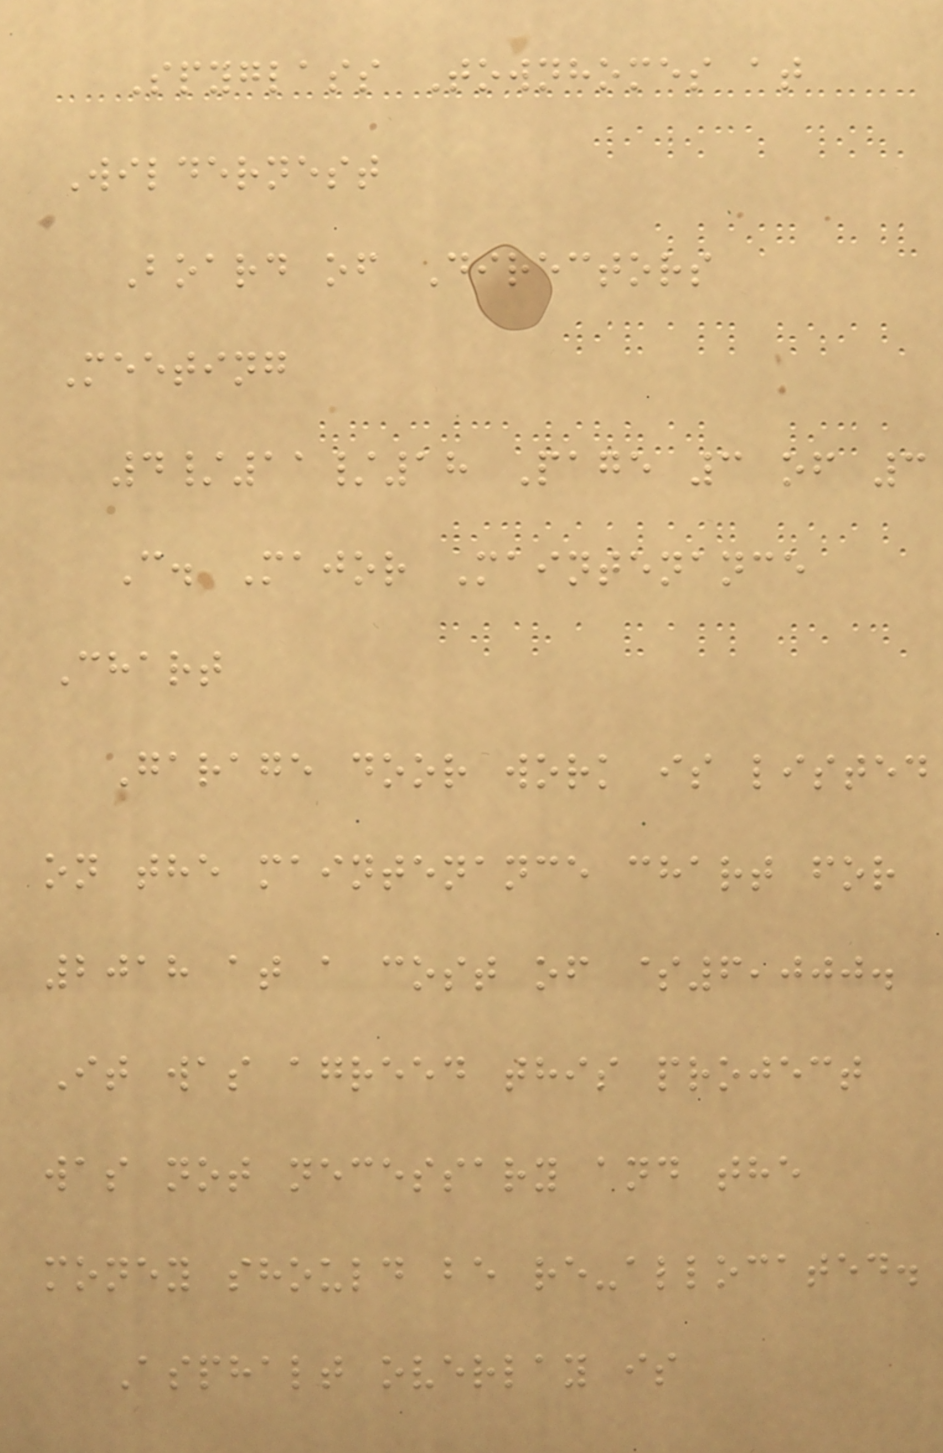Spyglass Townhomes at
Wildernest
Board of Directors
Meeting
4/11/18 Page 3 of 3
C. Major Maintenance
Chart
Garage door work is listed
on the maintenance chart for
2018 at a cost of $6,000.
It was agreed this project
was not necessary and the
money should be re-allocated.
Asphalt overlay is
